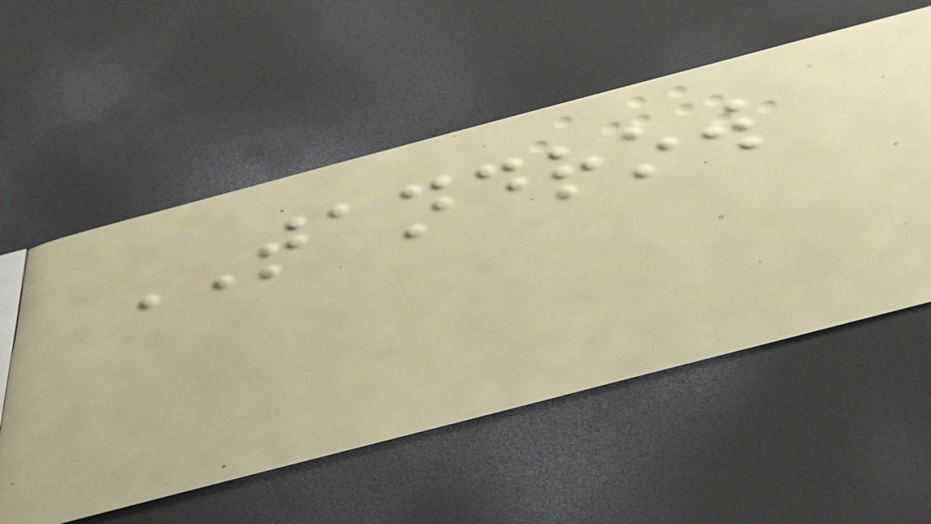TANDROW
